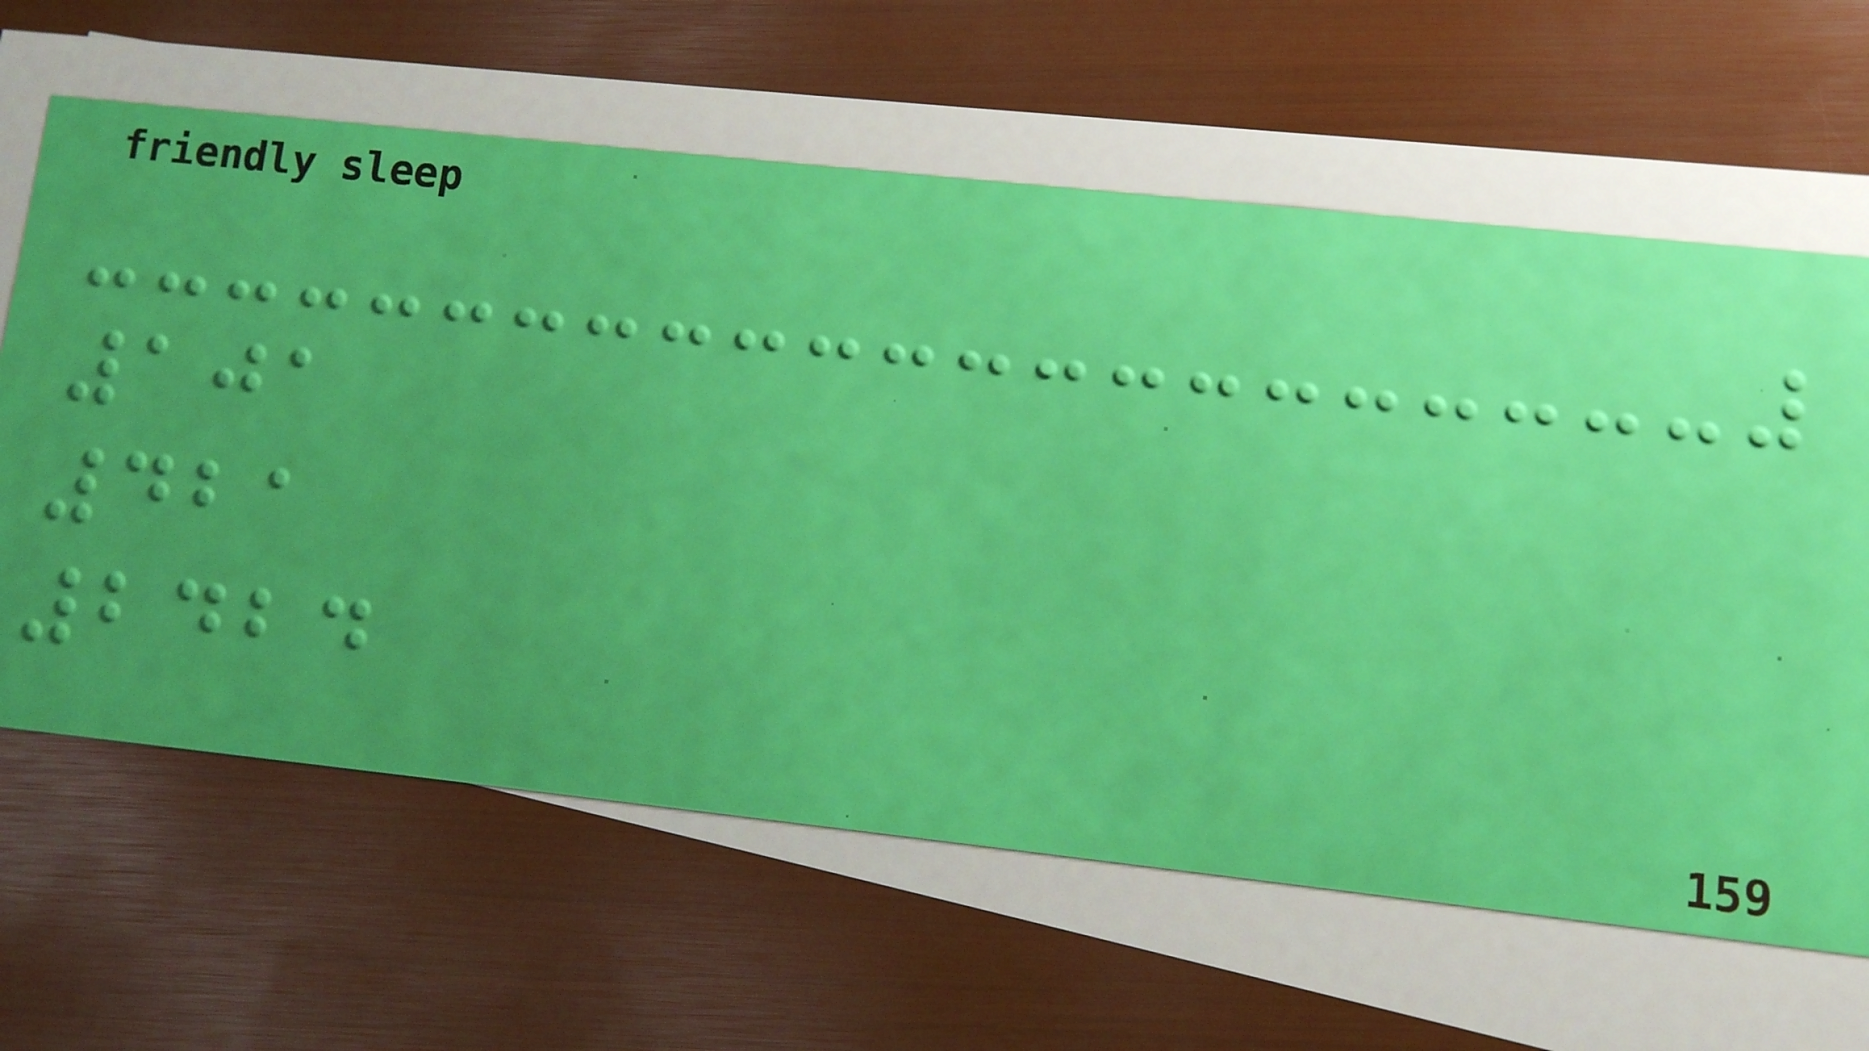101
421
2424
